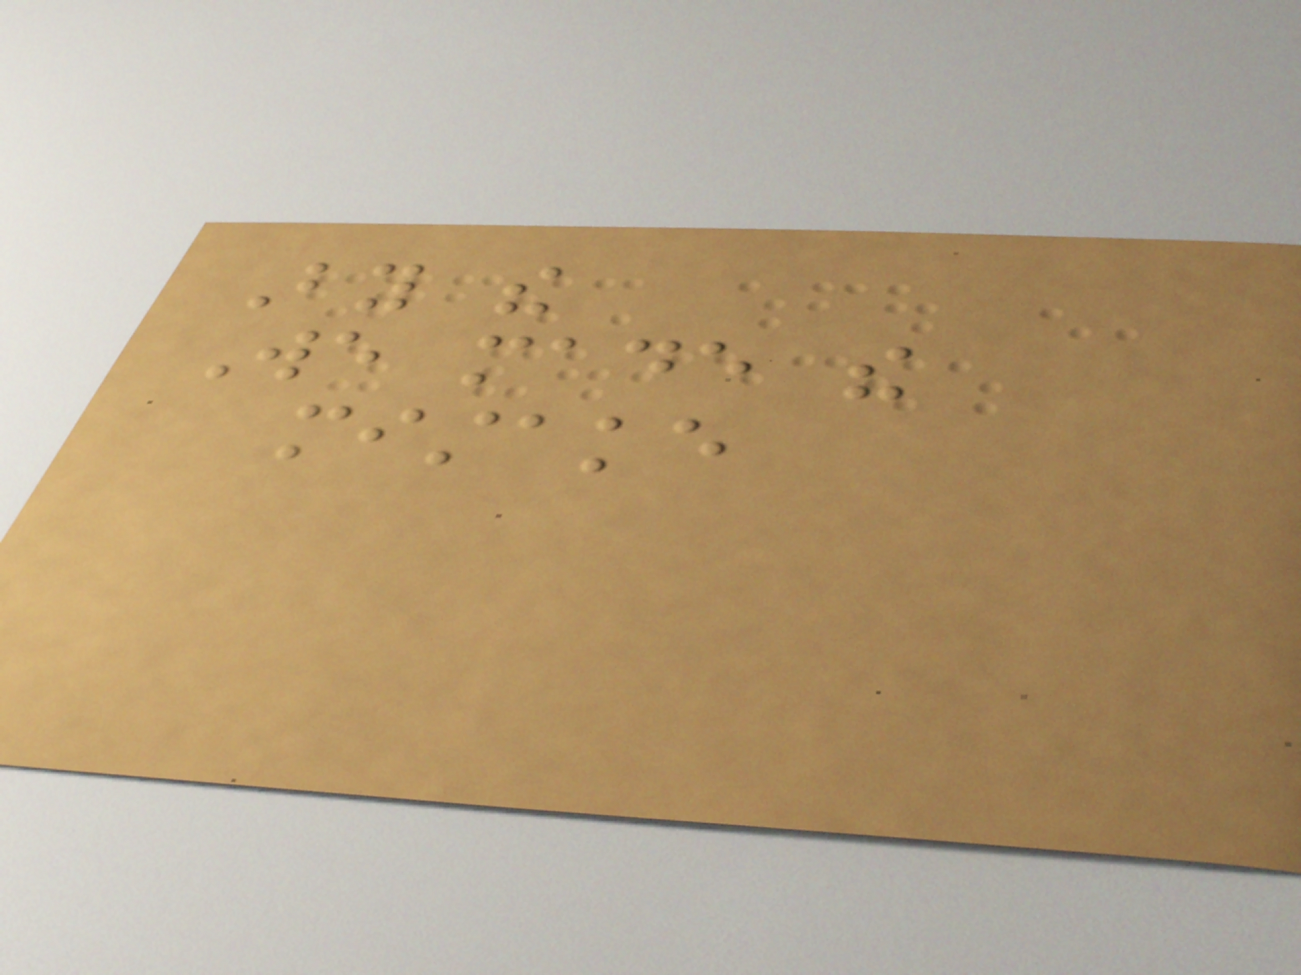By the
We made the
mistake
